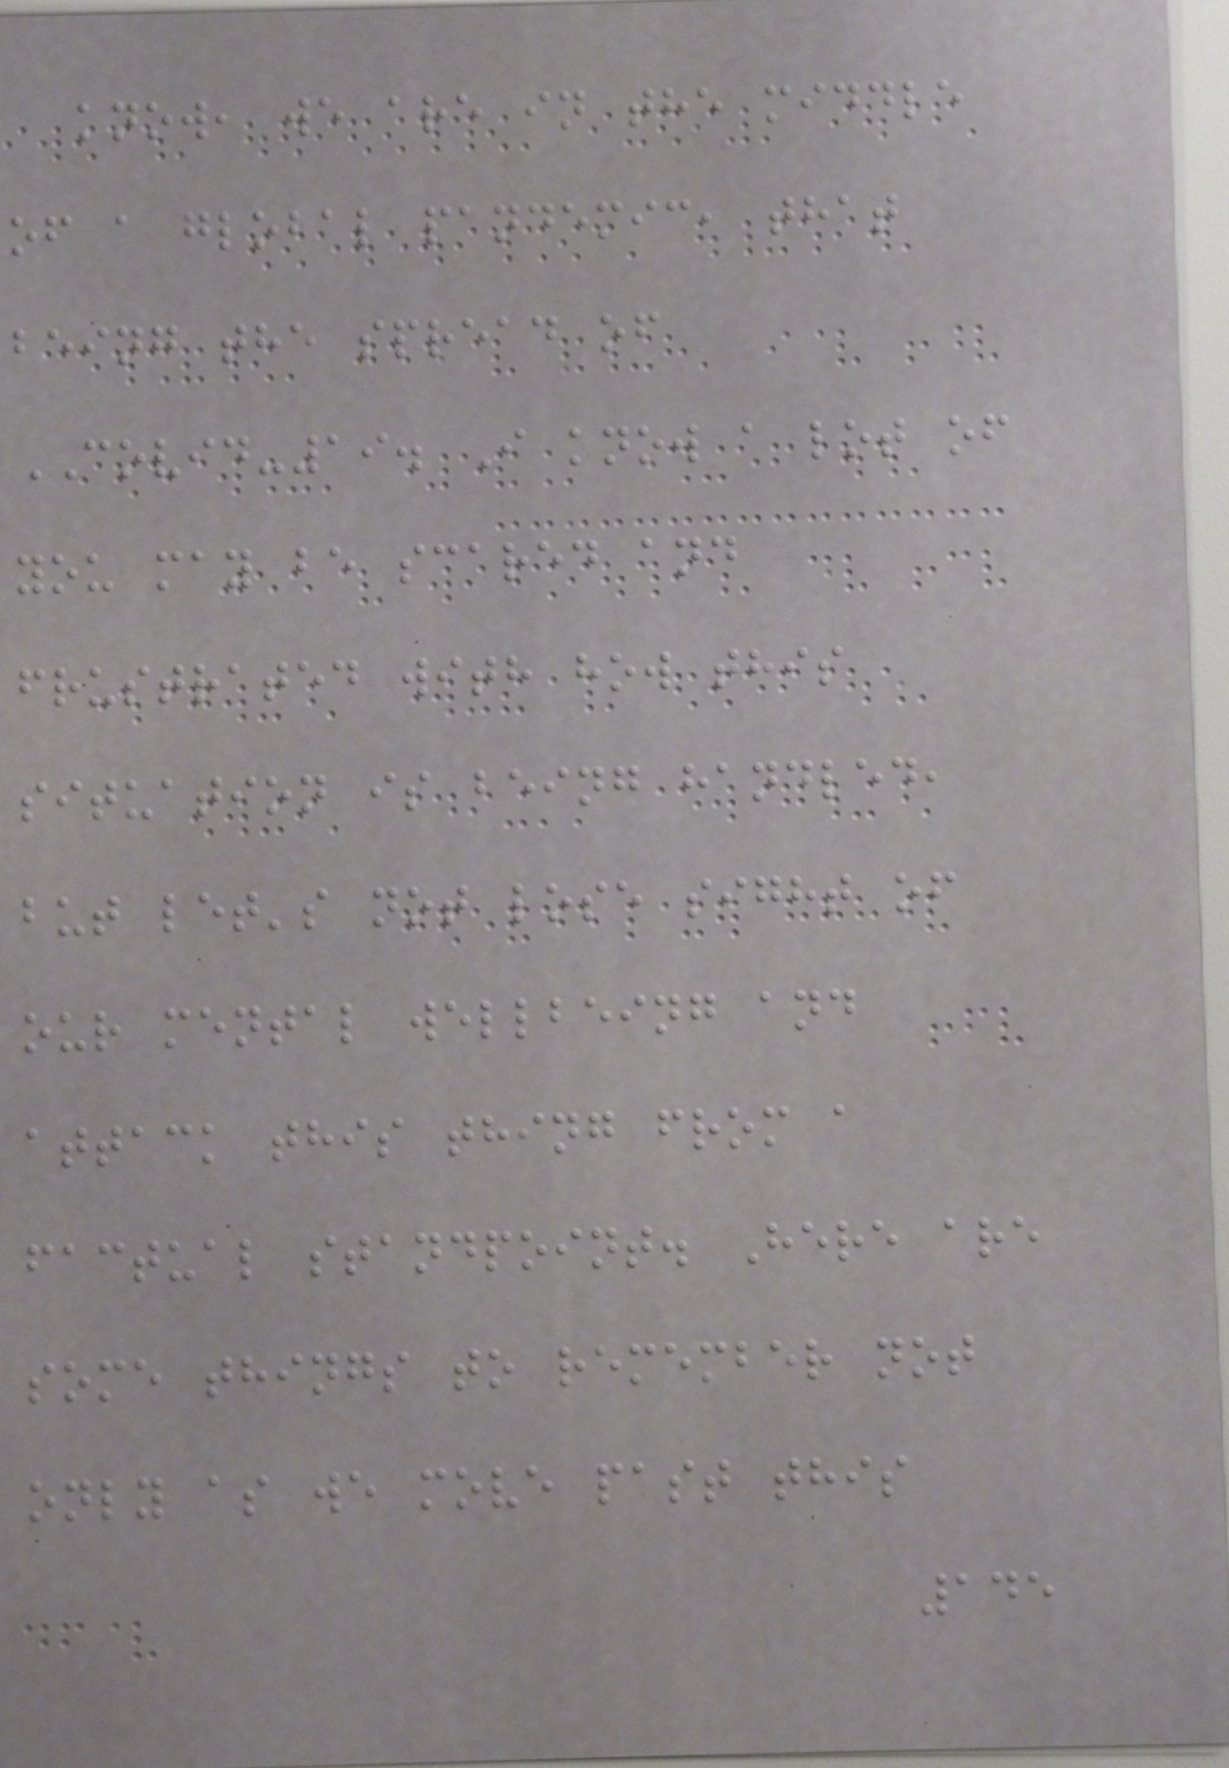know, we are in the middle
of a global pandemic, that
being the spread of
COVID-19. I know a lot of
you may be scared and
frustrated with how this
situation is being handled,
but let's not lose sight of
our mental wellbeing and
attack this thing from a
factual standpoint. Here are
some things to remember not
only as we move past this
145
